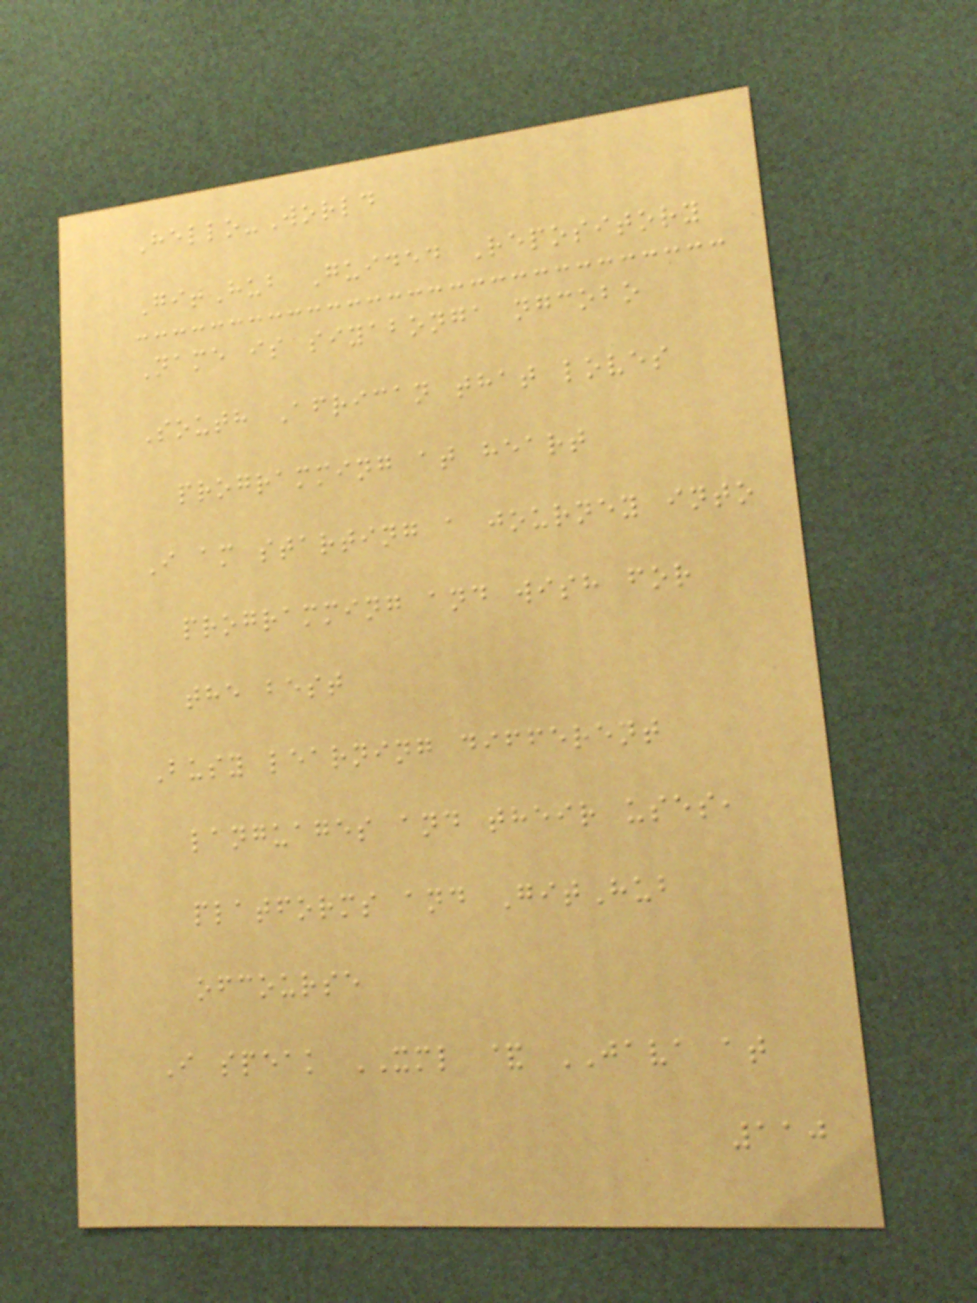Hello-World
GitHub Guided Repository
Name is siyabonga ngcobo
South African that loves
programming at heart
I am starting a journey into
programming and wish for
the best
Busy learning different
languages and their uses,
platforms and GitHub
ofcourse
I speak XML & JAVA at
110
